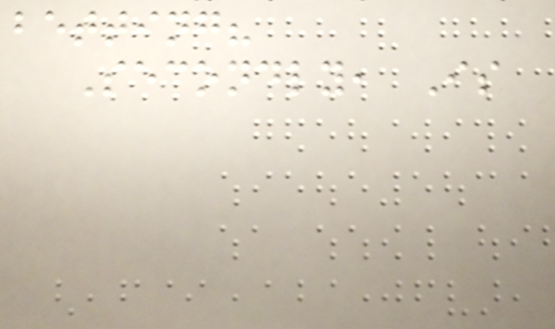betting?
Secondly, Is
